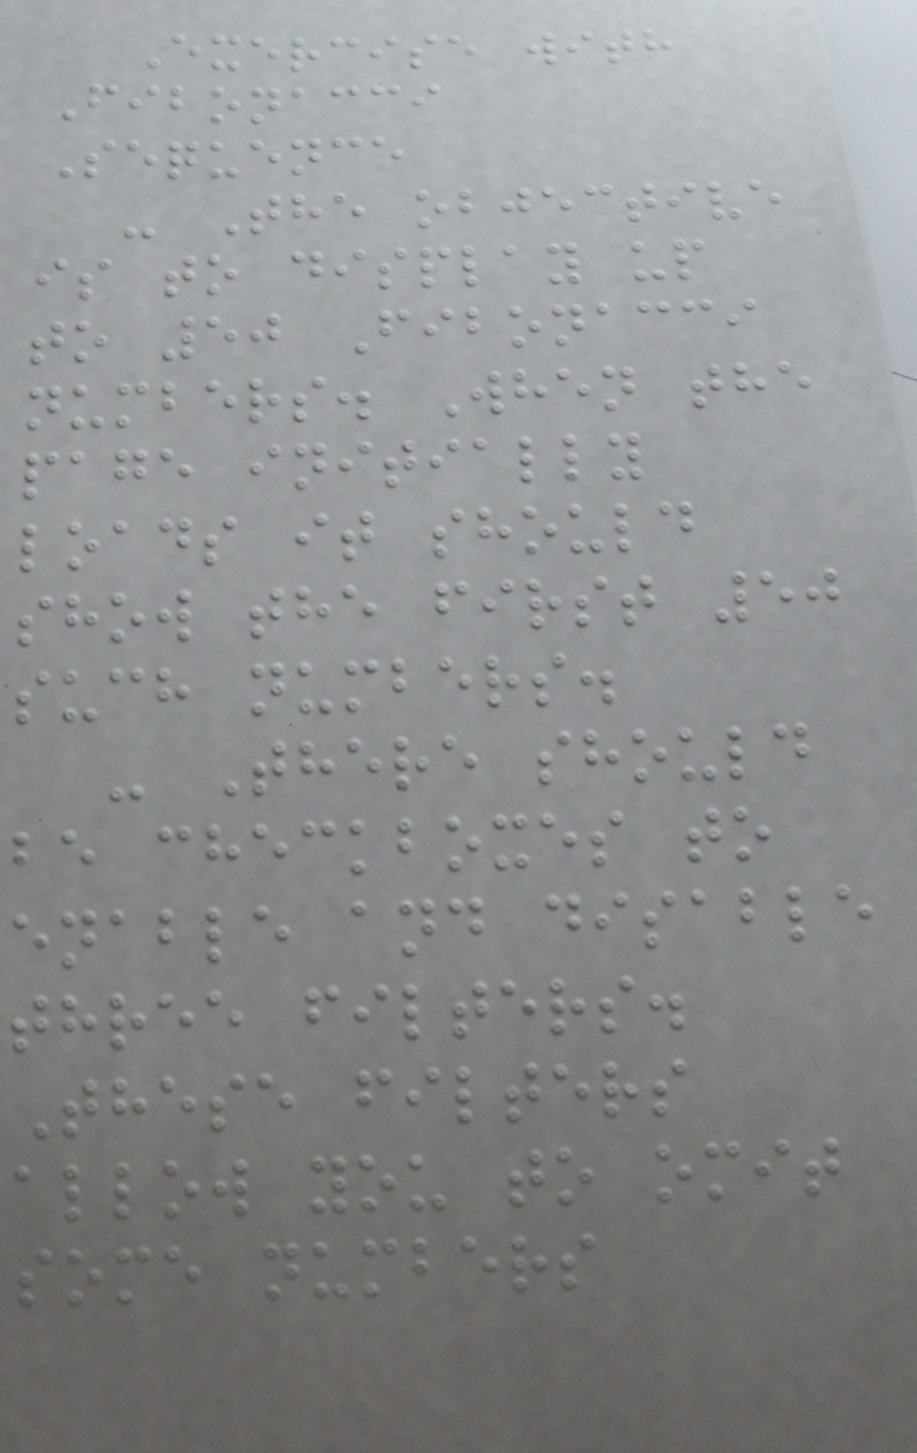Exercise with
Fibonacci
Sequence
- The objective
is to display up
to 50 Fibonacci
numbers. When the
page initially
loads it should
show the first 50
such numbers.
- There should
be checkboxes to
enable and disable
three filters.
These filters
allow you to omit
some numbers
